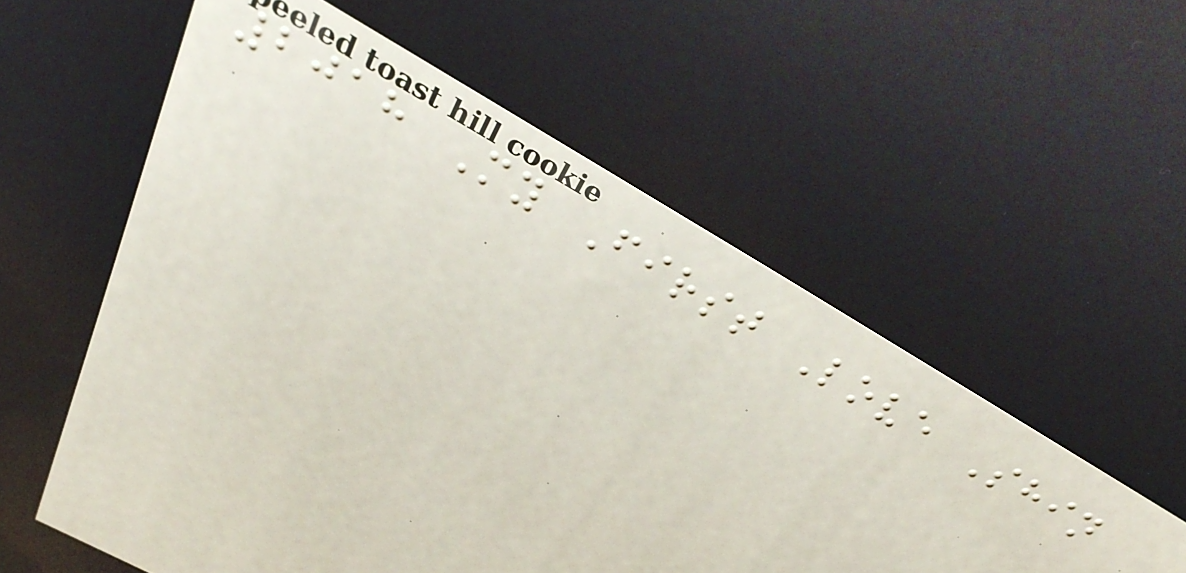2018 My First Love Shin
